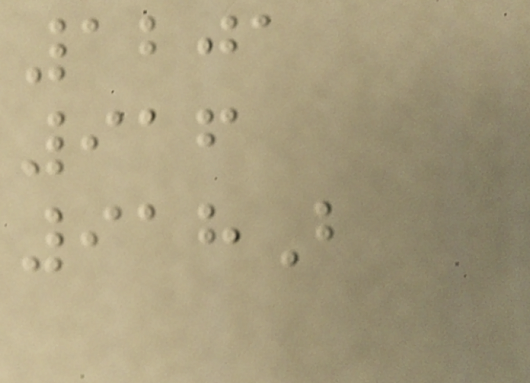1201
916
918B
